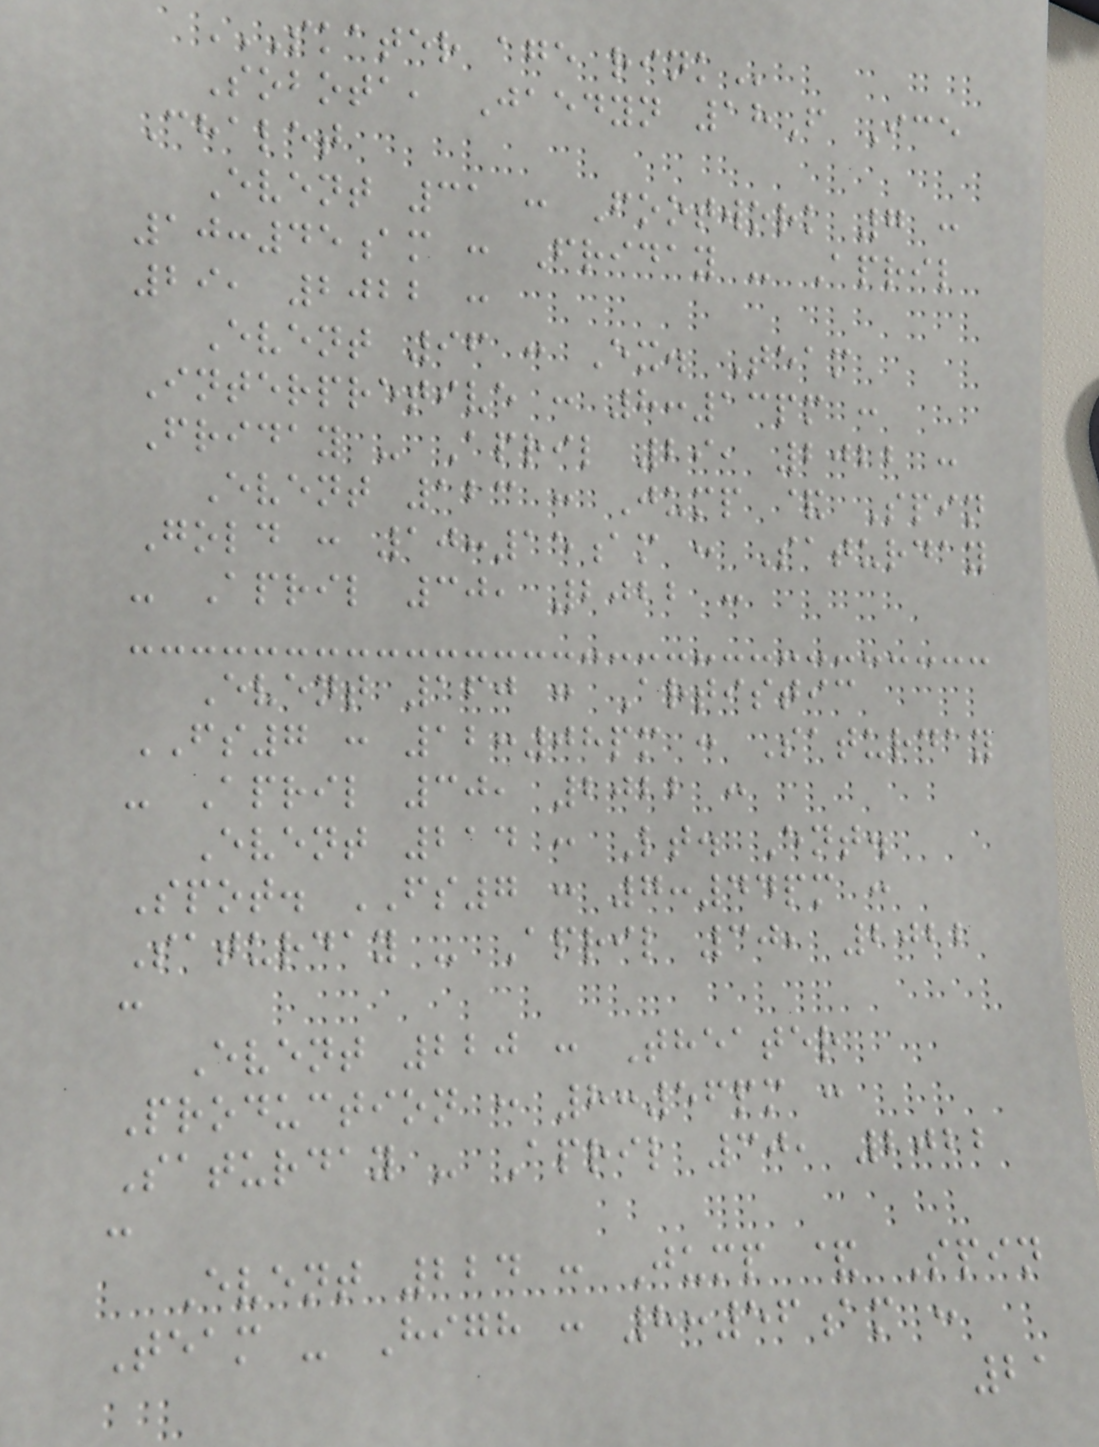SKATER AGE RINK
Sobota, Jaedyn 18F Ice
Chalet
Event 31 : Footwork 7 :
10:45am : Friday - April
29, 2022 :
Event 96 : Ex. Team
Interpretive : 8:13pm :
Friday - April 29, 2022 :
Event 123 : Jump & Spin
Gold : 10:15am : Saturday
- April 30, 2022 :
Event 160 : Artistic
FS7 : 12:08pm : Saturday
- April 30, 2022 :
Event 214 : Lt. Ent.
Spot. FS7 : 7:44pm :
Saturday - April 30, 2022
:
Event 220 : Theater
Production : 8:56pm :
Saturday - April 30, 2022
:
Event 224 : Jump & Spin
Team - High : 8:56am :
21
